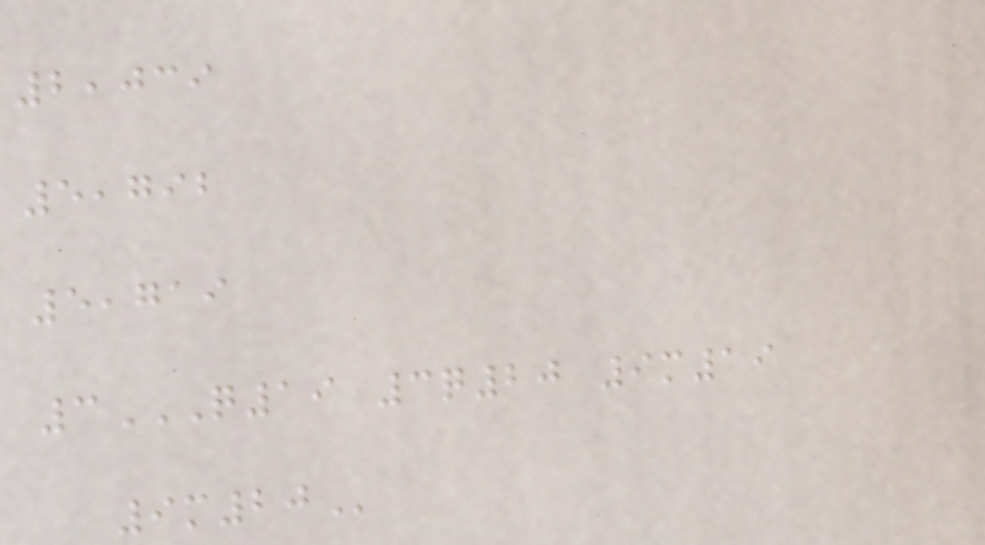2,039
5,792
5,719
3Q19 3Q20 9M19
9M20
